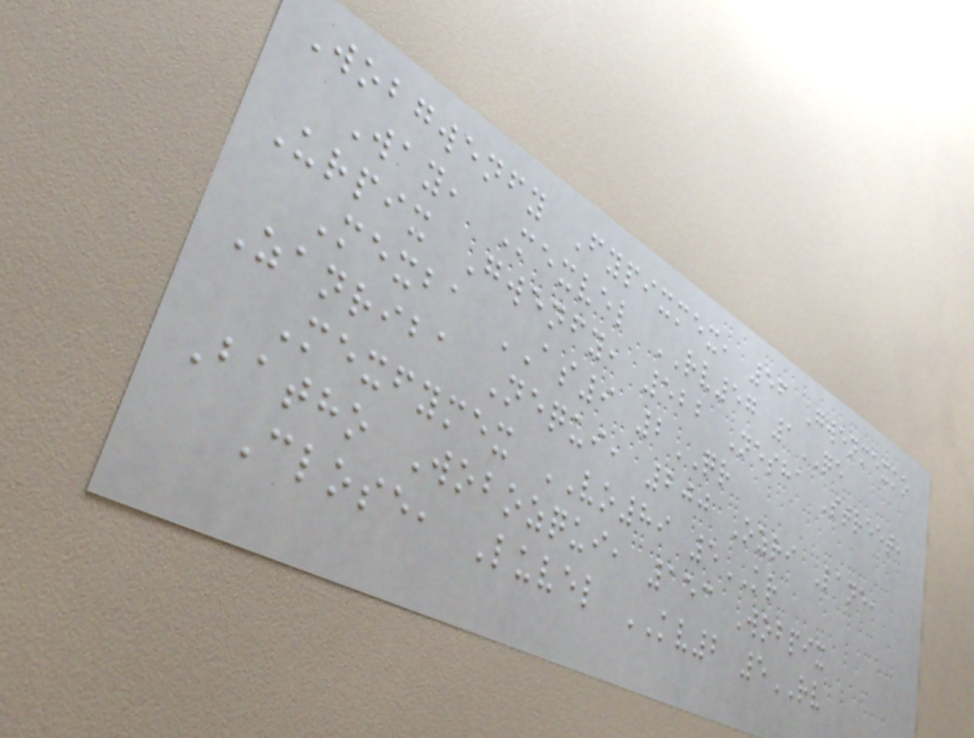Wobgwenfy Fypixmex, 56 Gwenmexko
Way, Mexvel RV57 1QE
Urpix Gwenfy, 522 Nesha Street,
Mexba AS9 2QR
Zanriba Nequi, 200 Ozri Lane,
Mexfymex VO89 5KR
Batho Wobozqui, 153 Wobpix
Close, Luvel KV2 5RV
